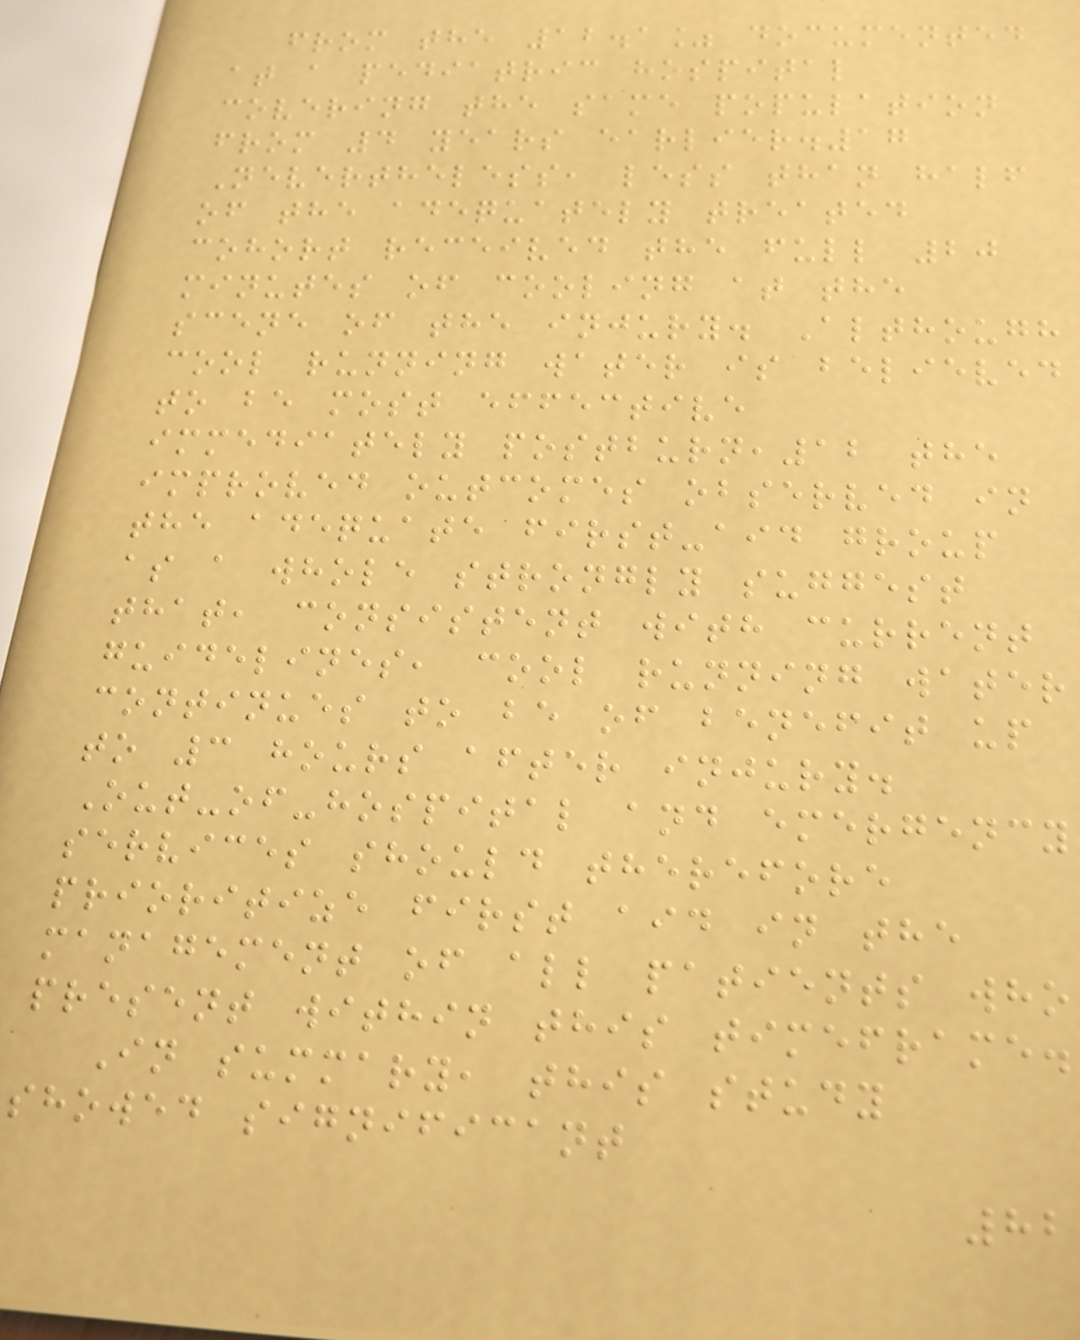from the 12.1% documented
at a pediatric hospital
covering the same population
from 4 years earlier.17
Nevertheless, less than half
of the adequately treated
cohort received the full 20
minutes of cooling at the
scene of the injury. Although
cool running water is believed
to be most effective
immediately postburn,12 the
improved outcomes observed in
the adequate first-aid group
as a whole strongly suggest
that, consistent with current
guidelines, cool running water
continues to be of benefit up
to 3 hours after injury.
Out-of-hospital and emergency
services should therefore
prioritize first aid in the
management of all patients who
present within this timeframe.
In summary, this study
showed significant
82
